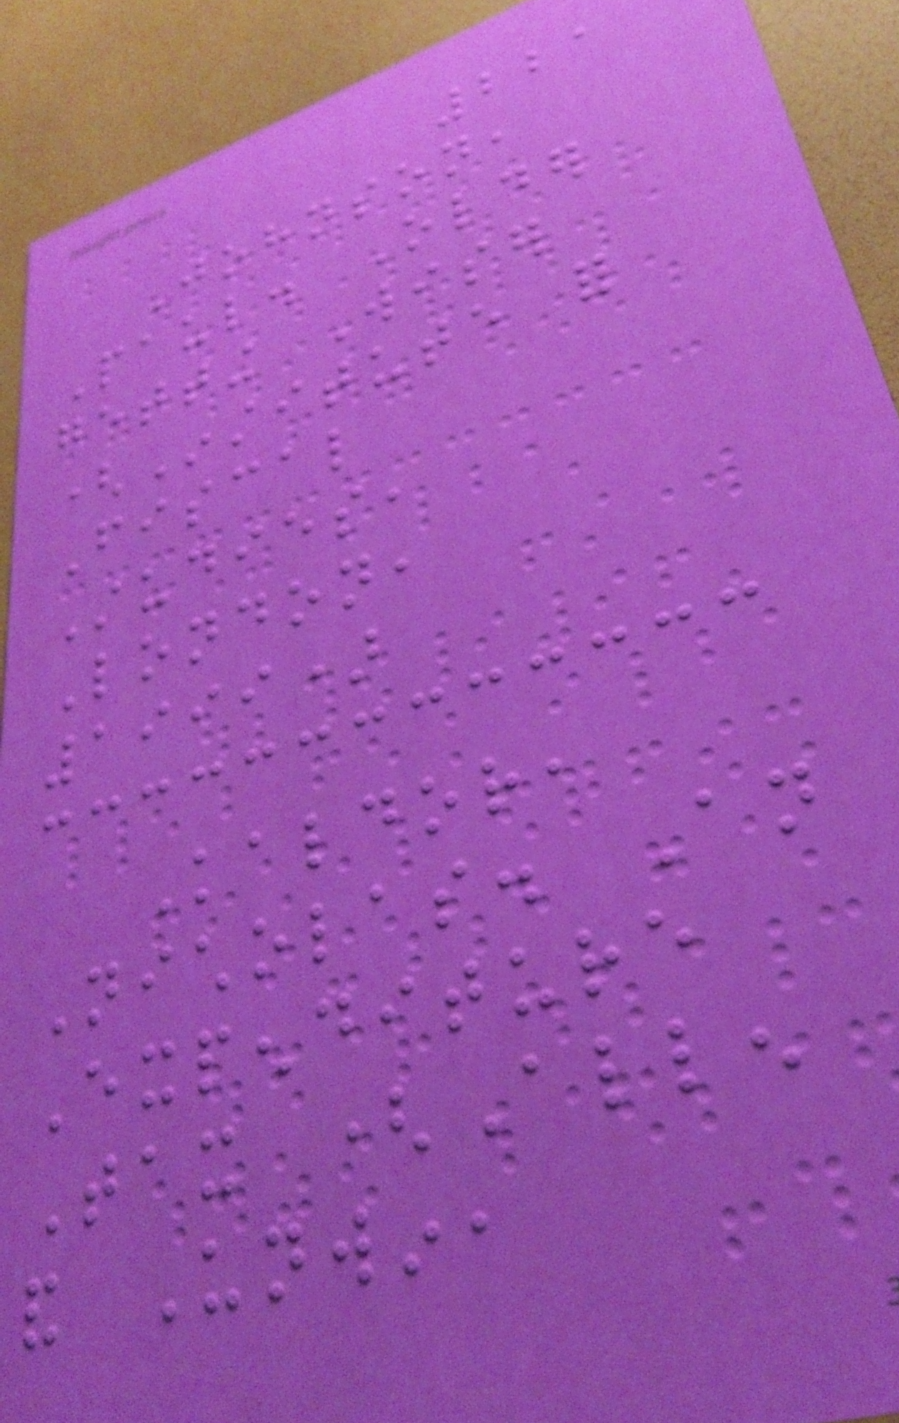221
Johnson,
Paul. Older
getting Wiser
(Institute for
Fiscal
Studies,
London,
1999)
Kaldor,
Nicholas. An
Expenditure
Tax (Allen
and Unwin,
